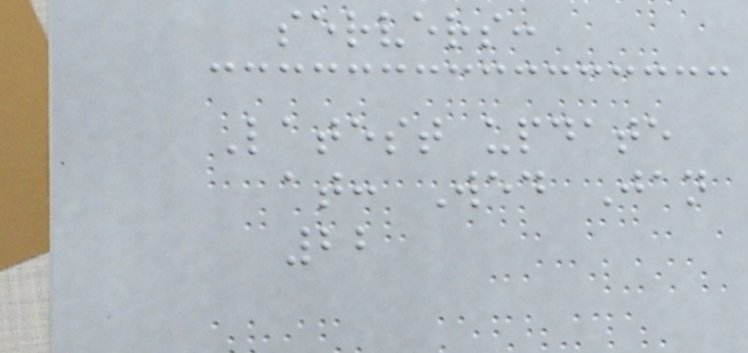servers:
Latest update
at: Wed Jan
22
